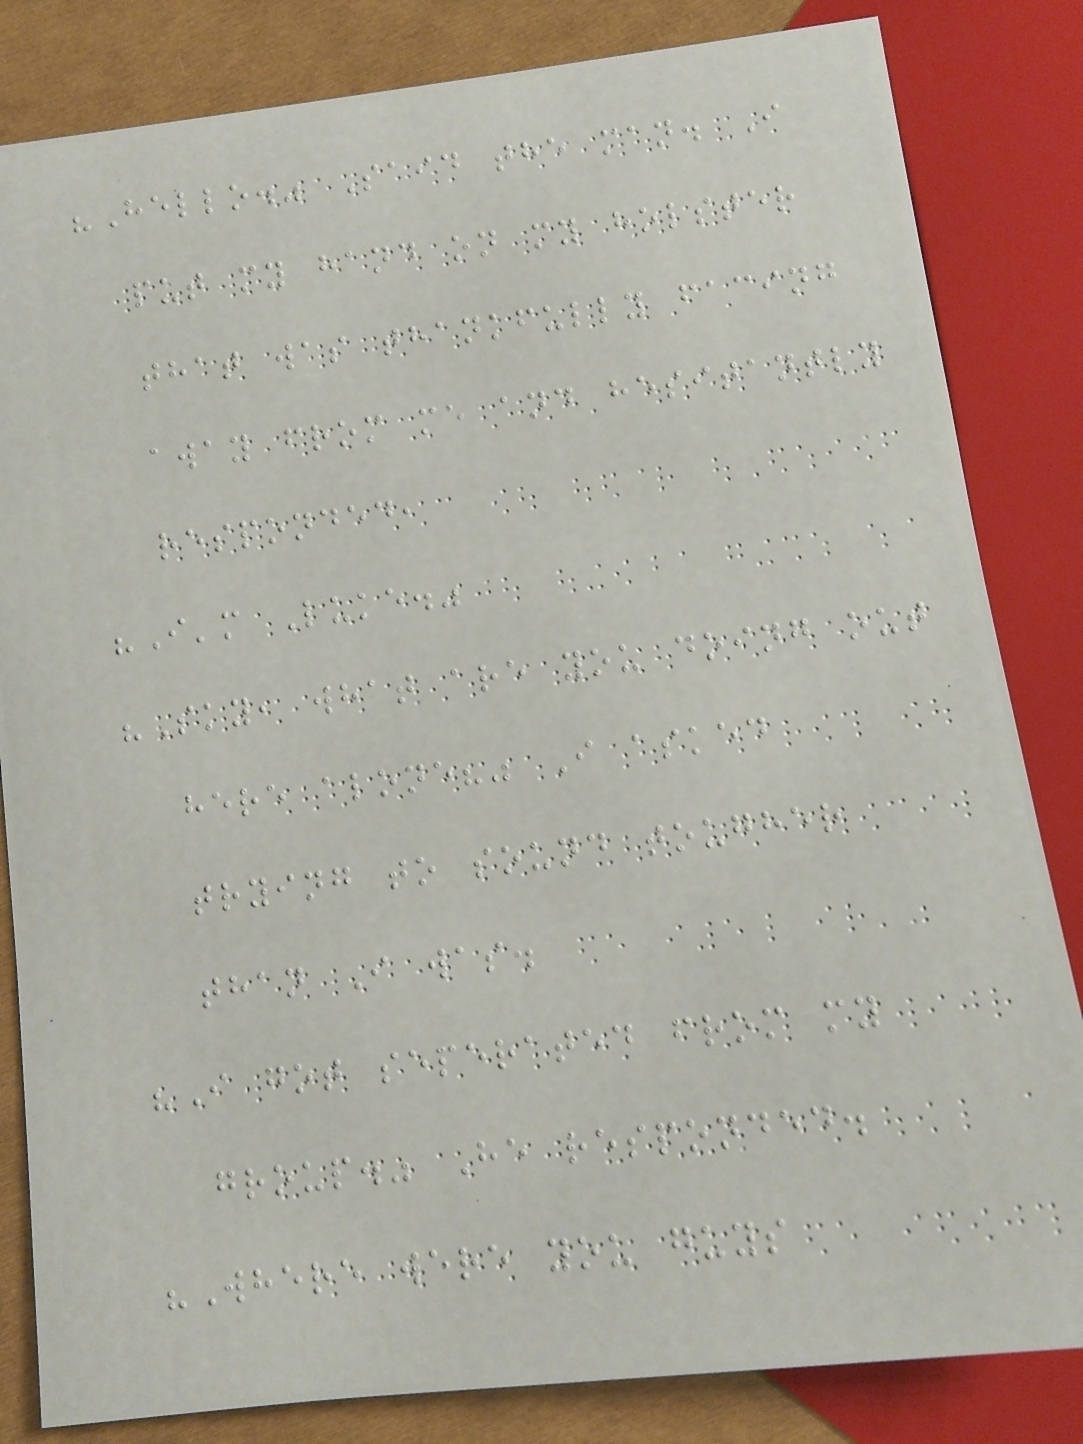"Hello." Said the man. I
put my hand on my holster
that was thankfully facing
away from me and hesitantly
responded,
"I'm Luke."
"Sky, what are you doing out
here alone?" I asked
trying to sound tougher
than I was.
"I got seperated from my
group." He responded.
"Where were you guys
